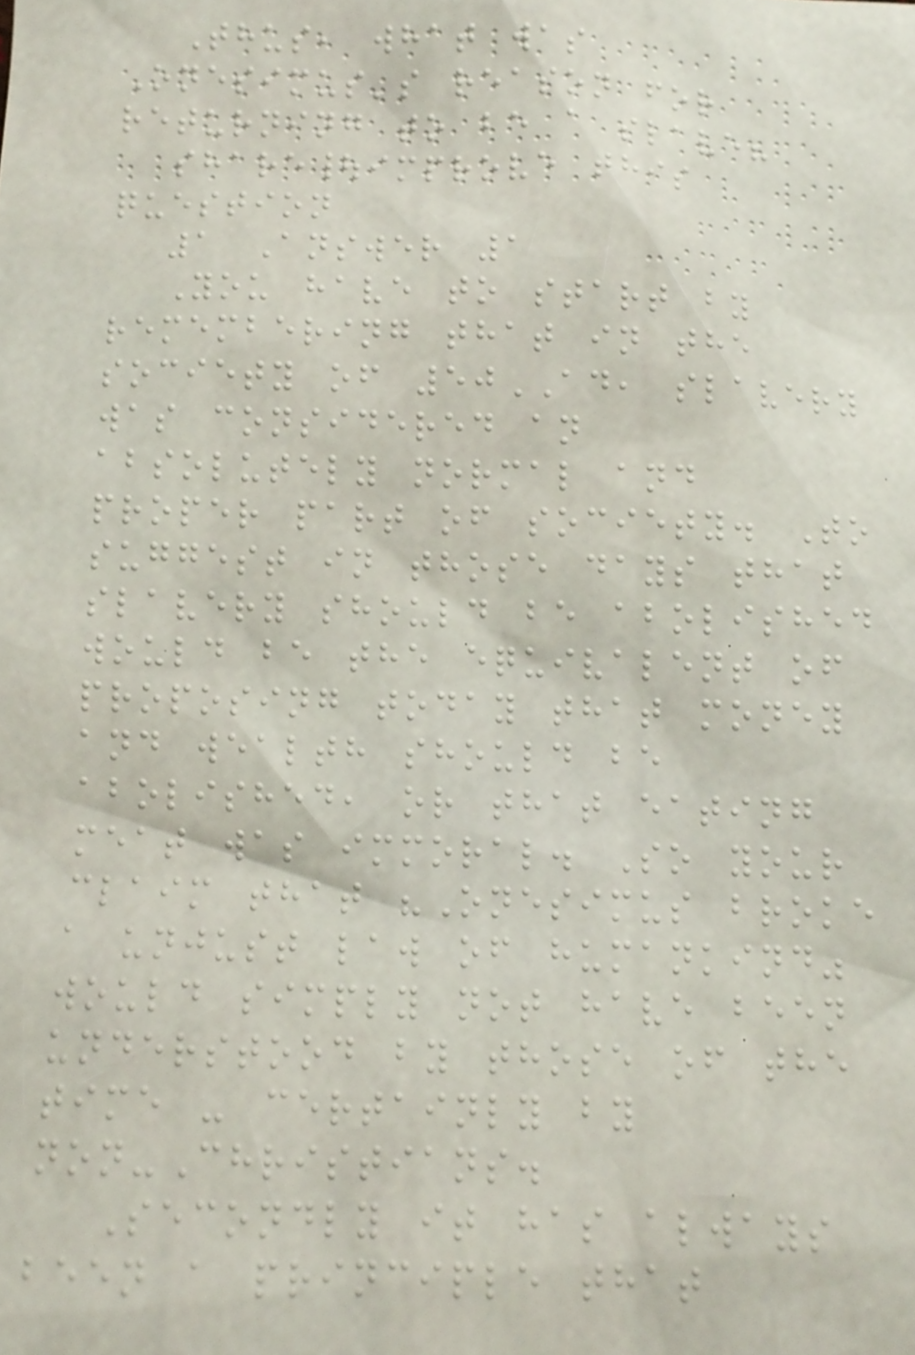Thus, what was
Onesimus's reason for
returning to be a slave?
share|improve this
question
1 Answer 1
You have to start by
remembering that in the
society of 50AD, slavery
was considered an
absolutely normal and
proper part of society. To
suggest in those days that
slavery should be abolished
would be the equivalent of
proposing today that money
and wealth should be
abolished, or that eating
meat was immoral. So your
claim that "Onesimus broke
a unjust law of humankind"
would simply not have been
understood by those of the
time - certainly by
non-Christians.
Secondly it has always
been a principle that
